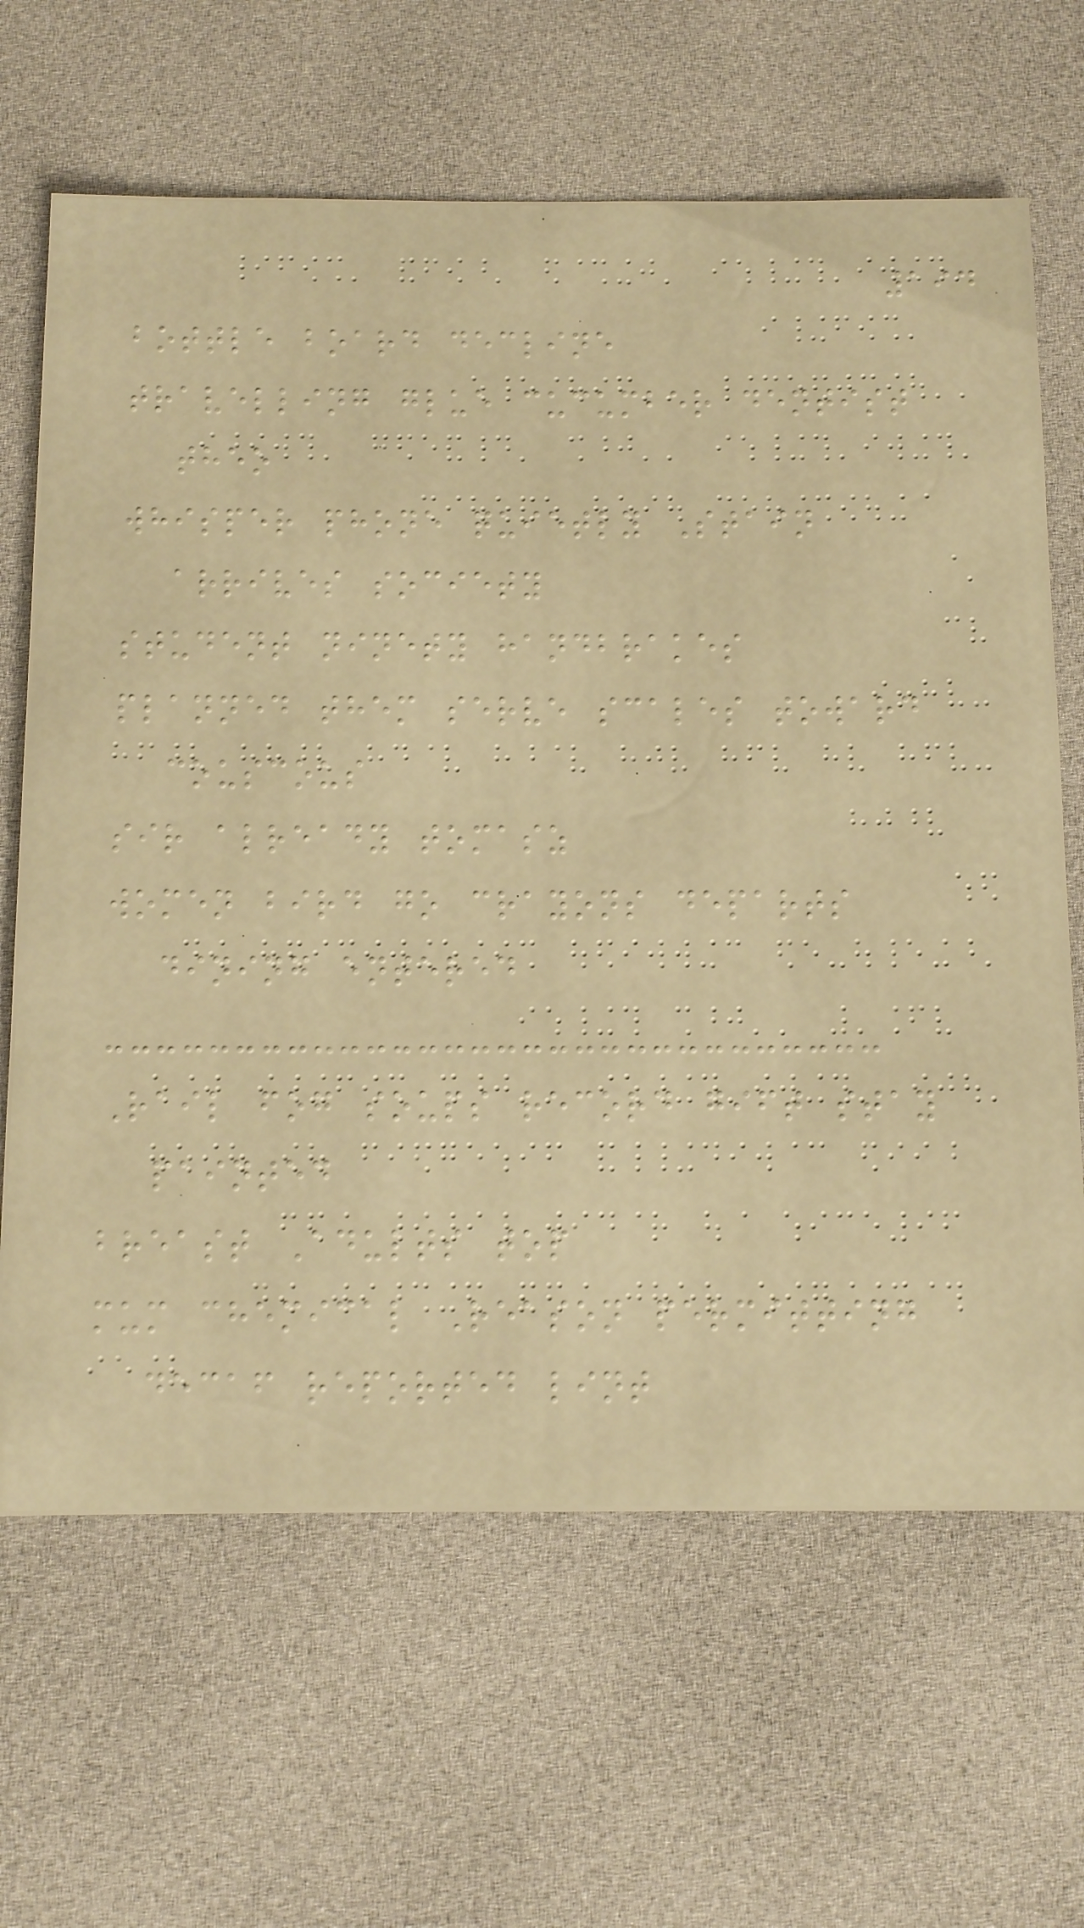194
bottle board decline
travelling glue cucumber dentist
theo
whisper phone quietly Stain
arrives society
student ninety handbrakes
planned them serve scales toward
couscous
sir already tomasz
women bird go crayons departs
dining entered
Rail fog soups record gift stay
painted
breast Adults top
mum chemical Reason permitting
decaf reported lint
